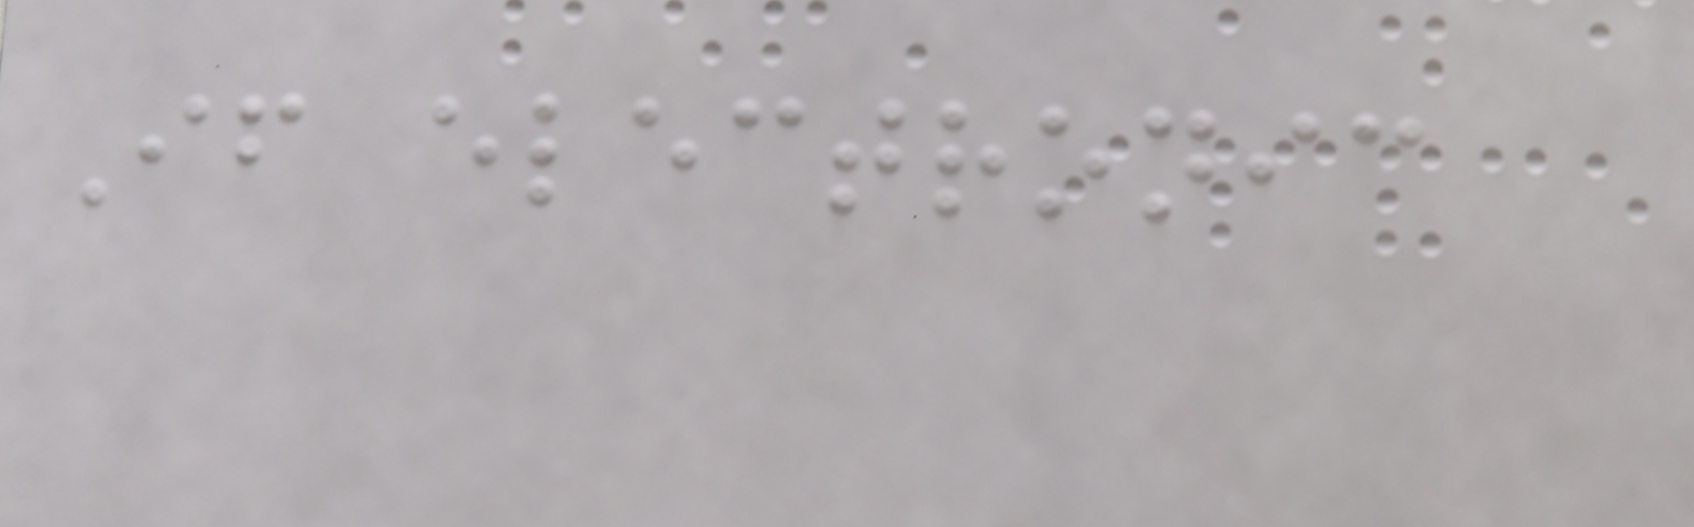If electronic
